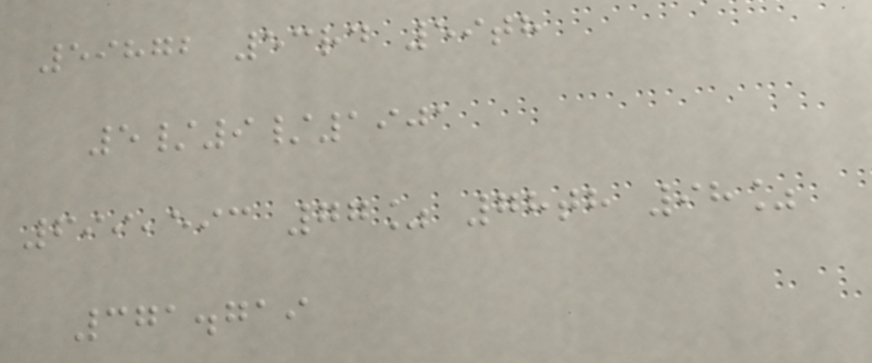59872 53rd 59th
5/9/1901
699,593 77% 78th 98%
371.719
